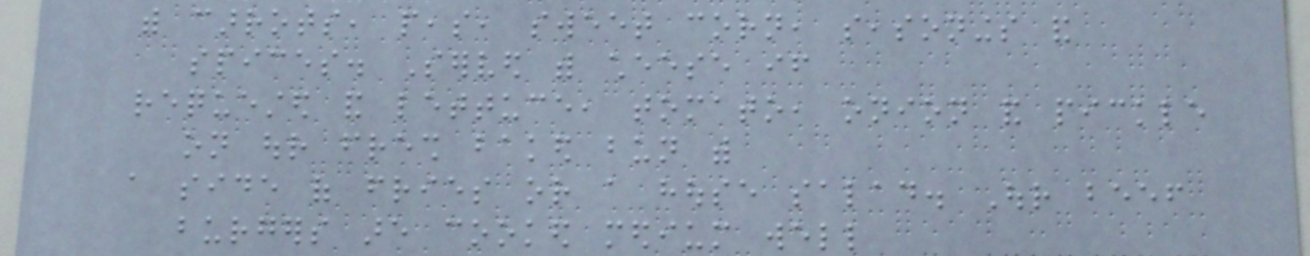with carrots, peas, sweet corn, seasonings and
spices. Served with cheese if
requested and lettuce, tomato, onion and pickle
on our fresh baked bun with
a side of fries or a house salad. Our beef
burgers are cooked medium well
